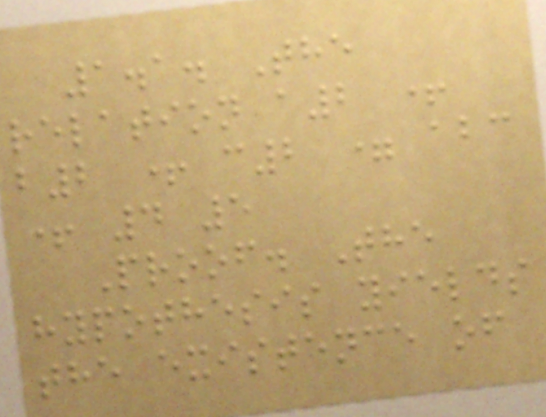1.1. The
relation a2 +
b2 + c2 = abc
+ 4 5
Proof. The
hypothesis yields
the existence of
